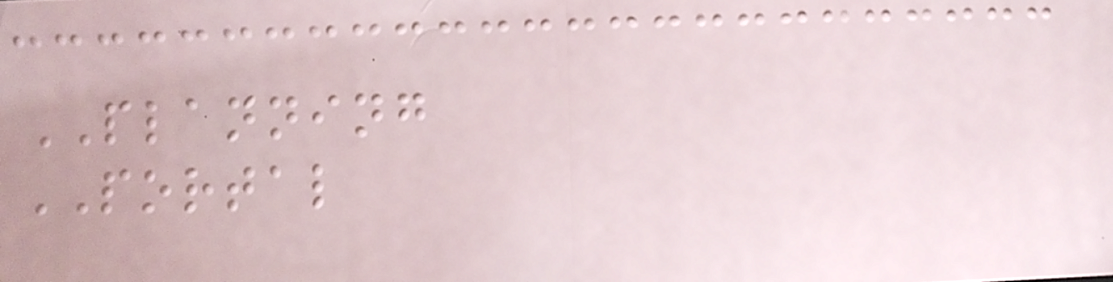PLANNING
PORTAL
